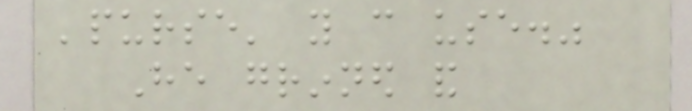'purse' you can use."
He grinned and
